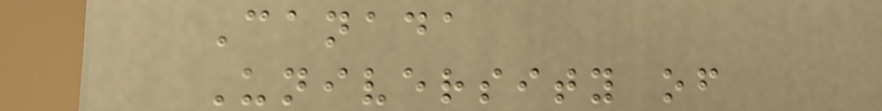Canada
University of
